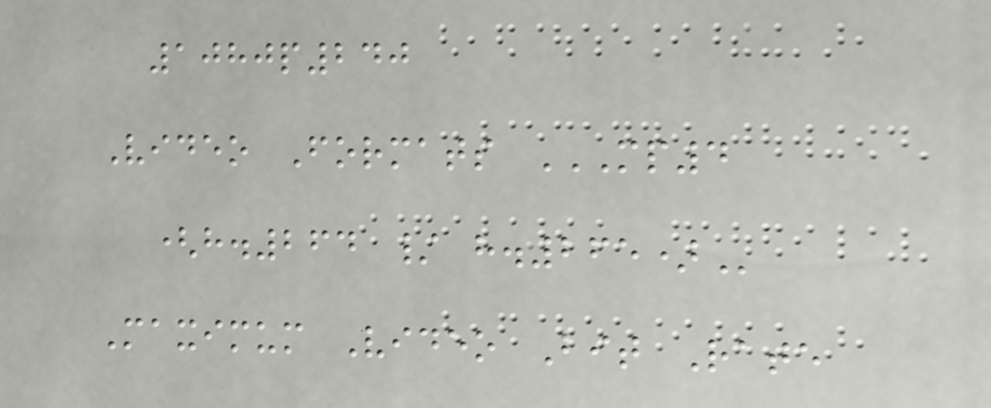1080p240
Video Formats MP4
(H.264 / H.265)
Maximum Video Bit Rate
